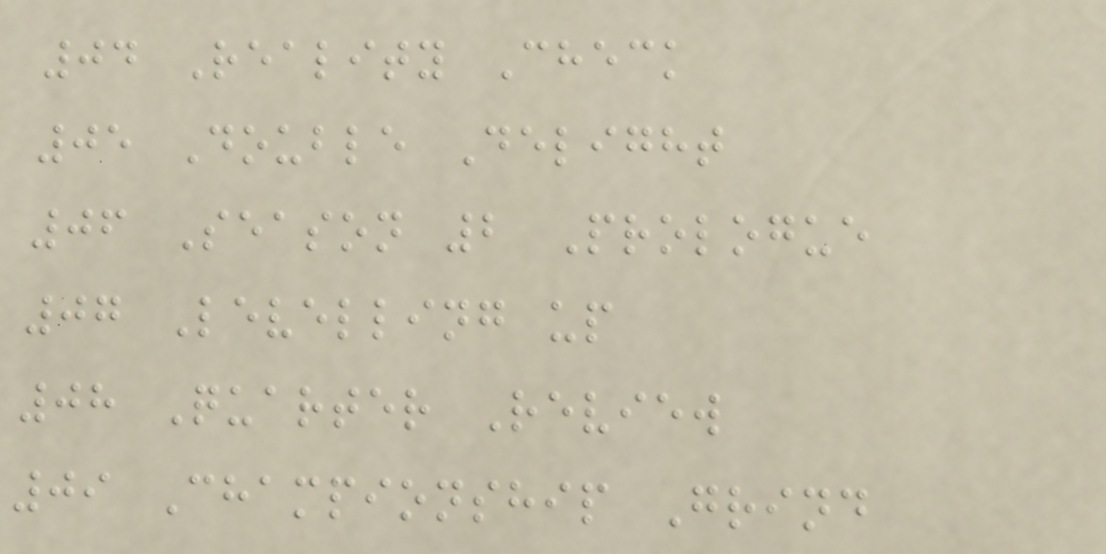04 Reality Check
05 Double Delight
06 Season 2 Prologue
07 Levelling up
08 Quarter Review
09 Championship Grind
